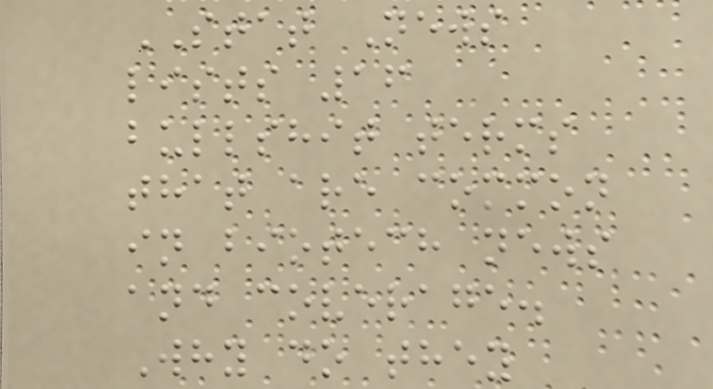STAT News
lists 16
bullshit terms
that are common
in biotech news
and coverage.
Why do they
